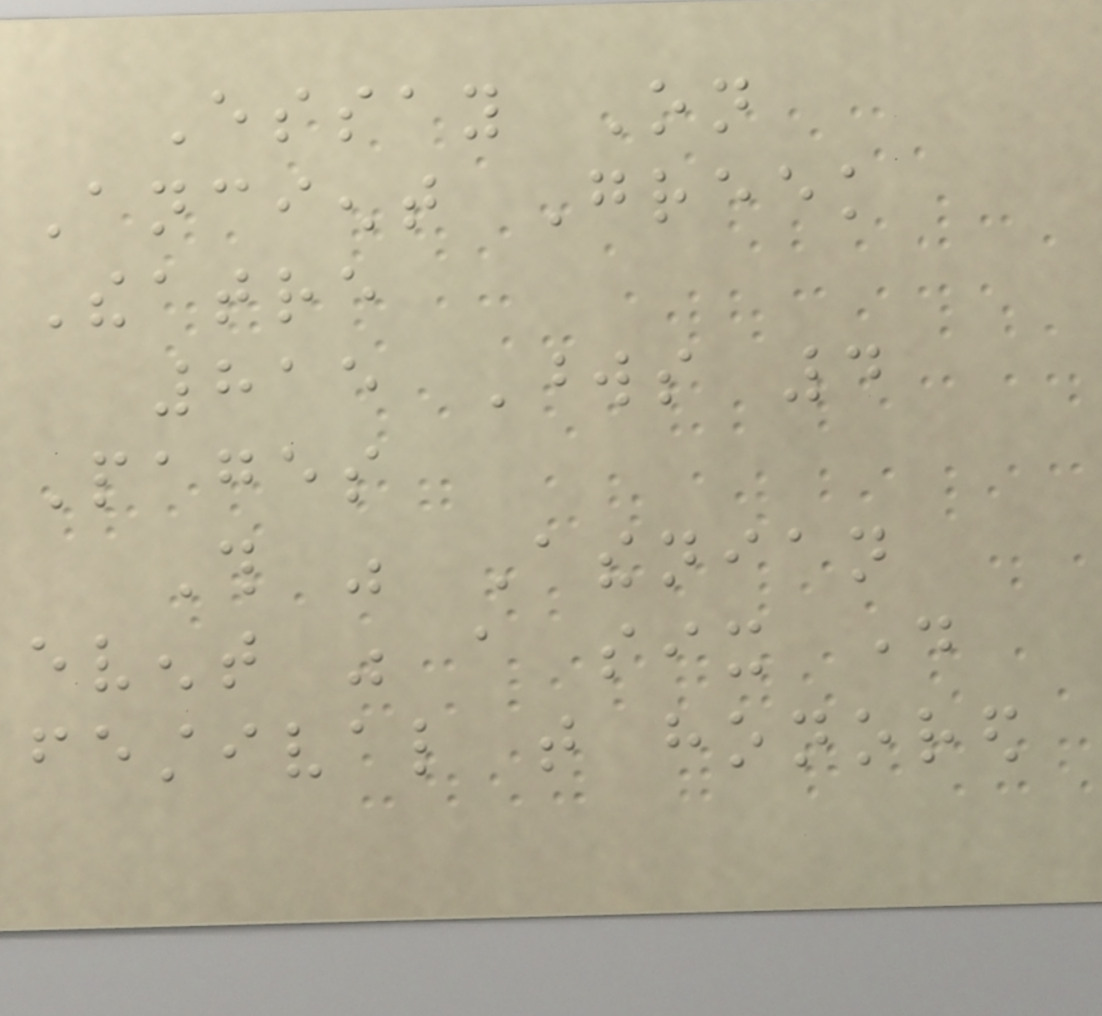Essay On
Ancient Greek
Theatre
815 Words 4
Pages
This was Athenian
event was a six day
festival that honored
